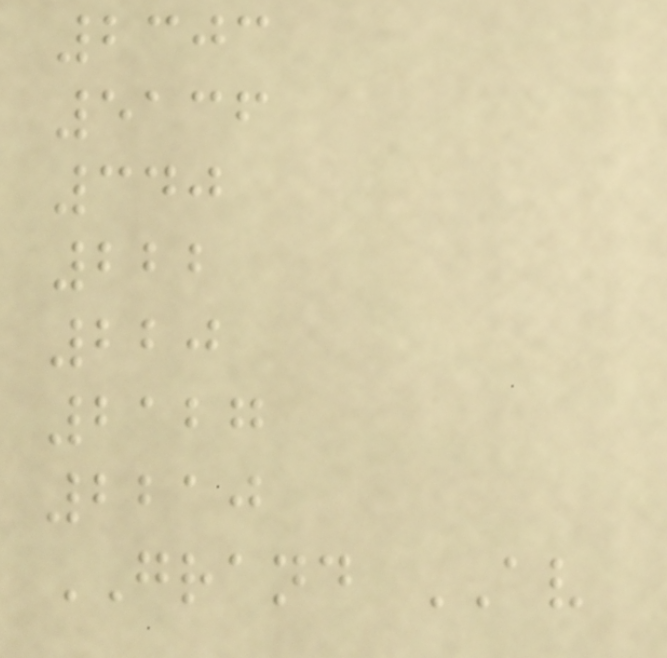2303
5136
340
222
220
2127
2210
GRAND AV
